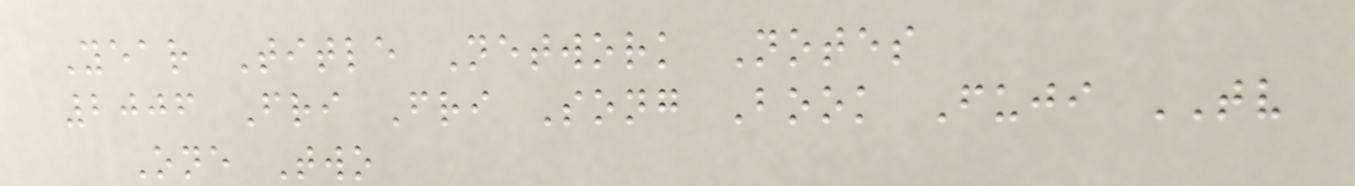Year Title Network Notes
2006 Fri Fri Song Book Fuji TV
One Two
